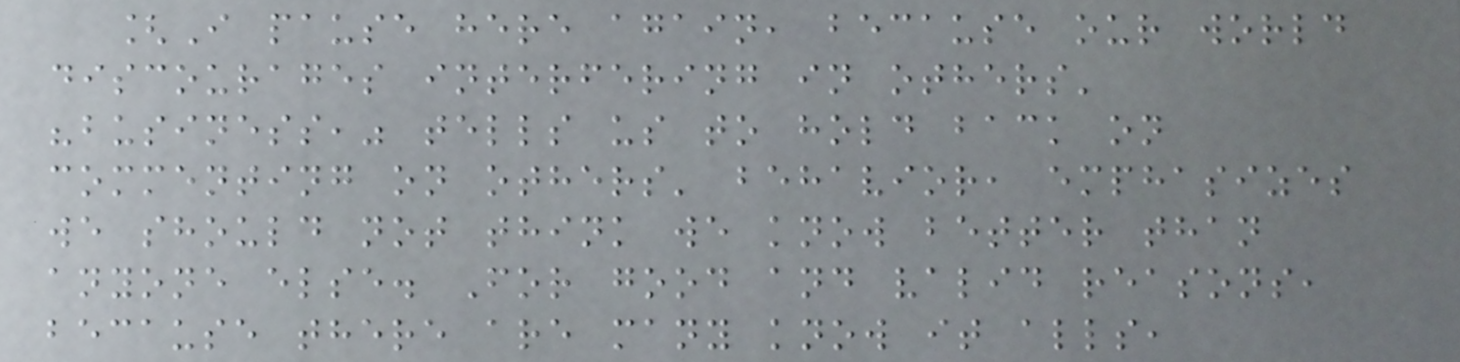[I pause here again, because our world
discourages interfering in others'
"business," tells us to hold back on
commenting on others' behavior, emphasizes
we should not think we know better than
anyone else. For good and valid reasons,
because there are many know it alls,
